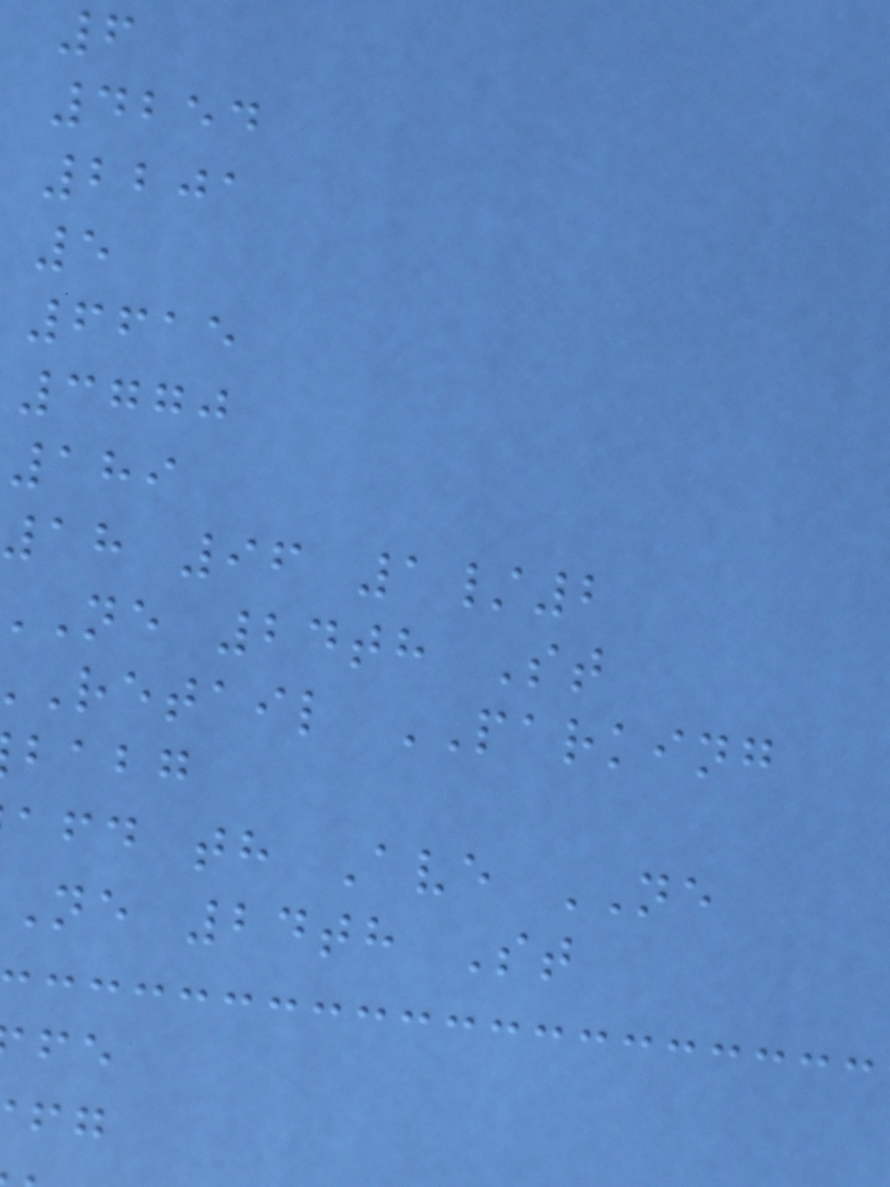6
4254
2201
5
6615
3770
189
18 96 1/2
ne 24th St
retail PARKING
babg
afd th Ave NE
ne 24th St
